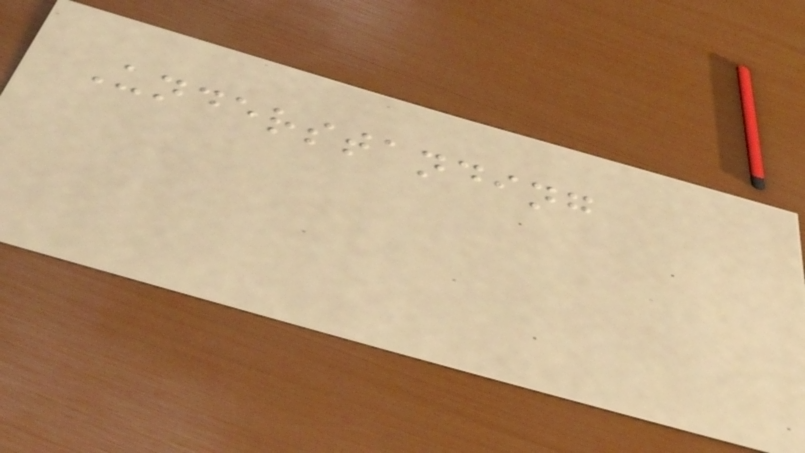Understanding
